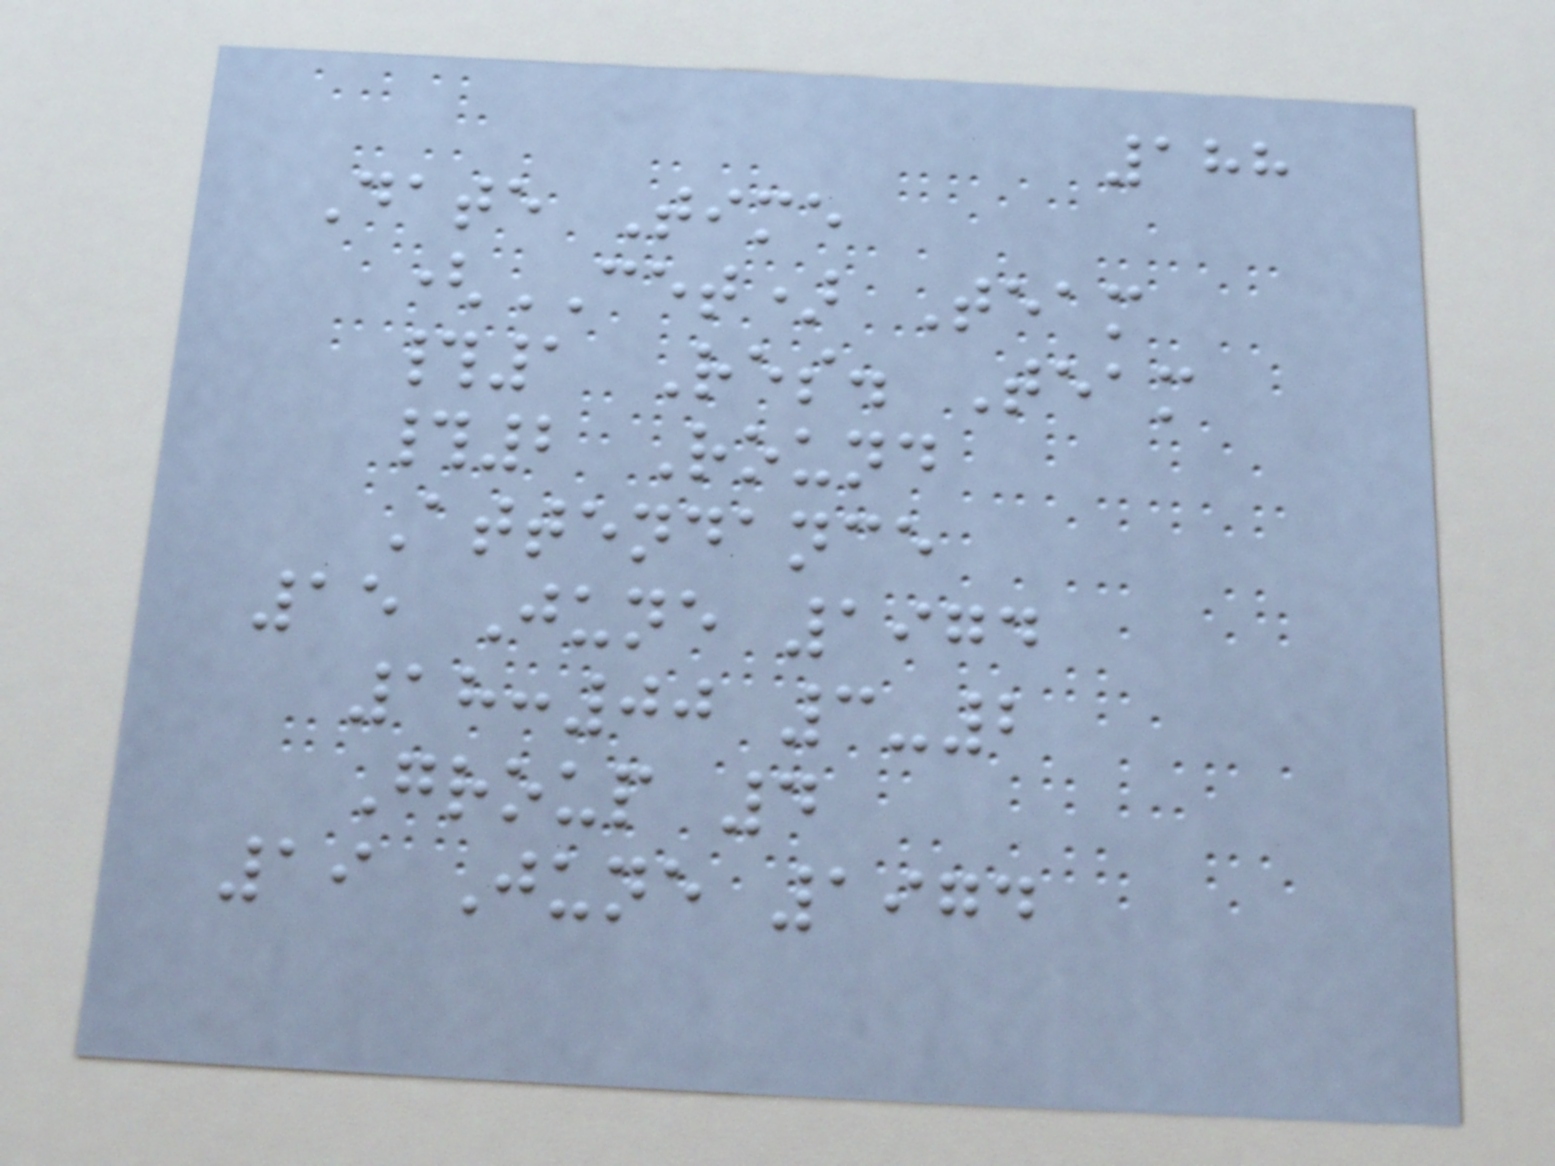188
Date Time
(CET) Team
#1 Res. Team
#2 Round
Attendance
15 June 1974
18:00 3-2
Group 4
19 June 1974
